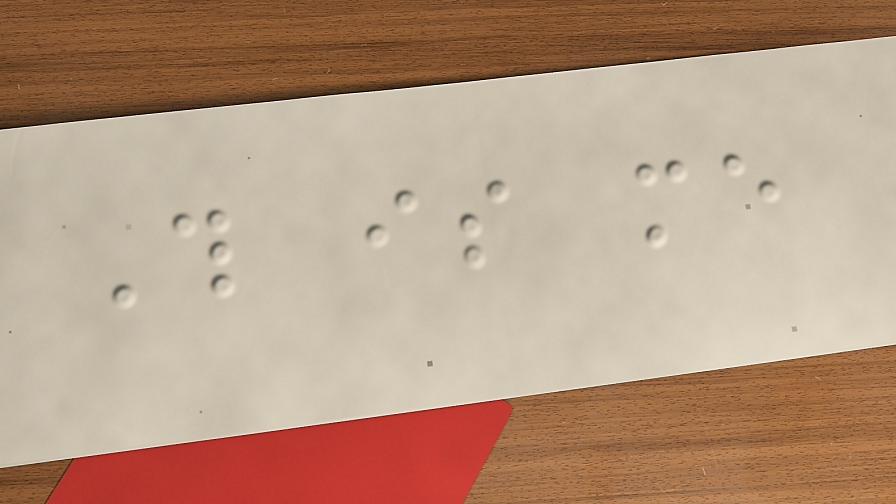This is me
